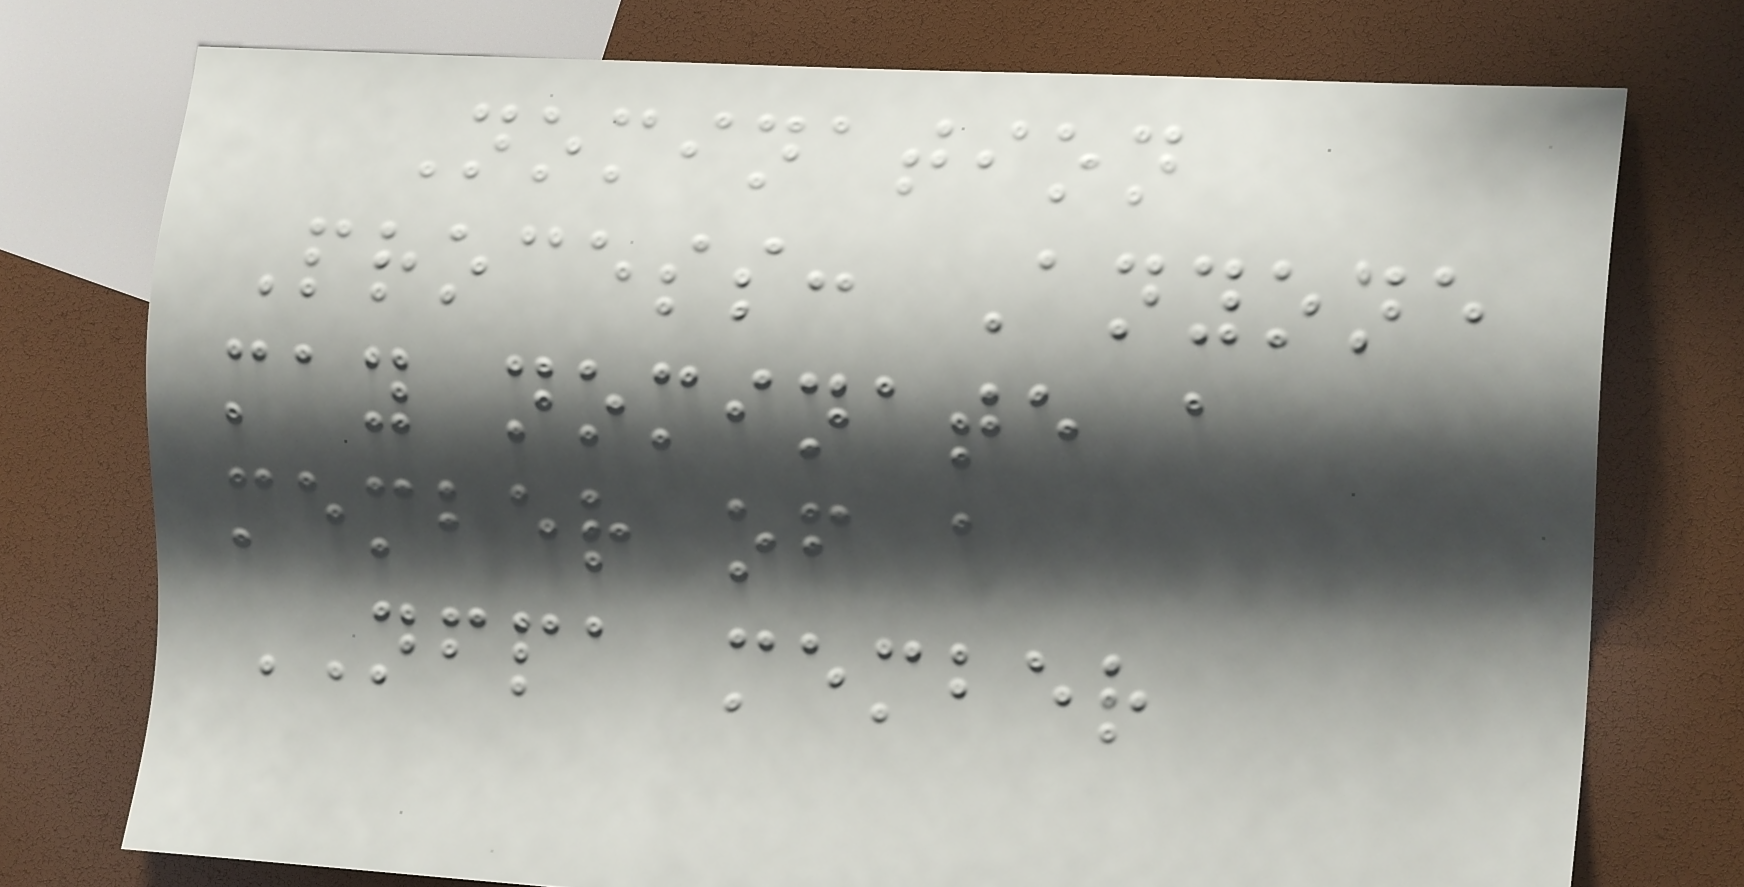Nomination
Process: Anyone
may nominate a
member of a
NFPA member
